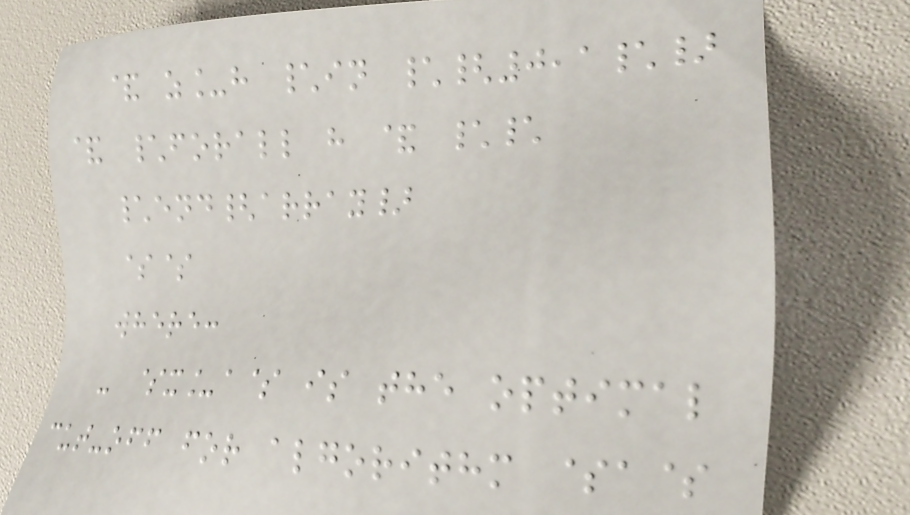& z_h \in \{0,1\}
& \forall h & \\
\end{array}
$$
where:
- $x_a$ is the optimal
cut-off for algorithm $a$
